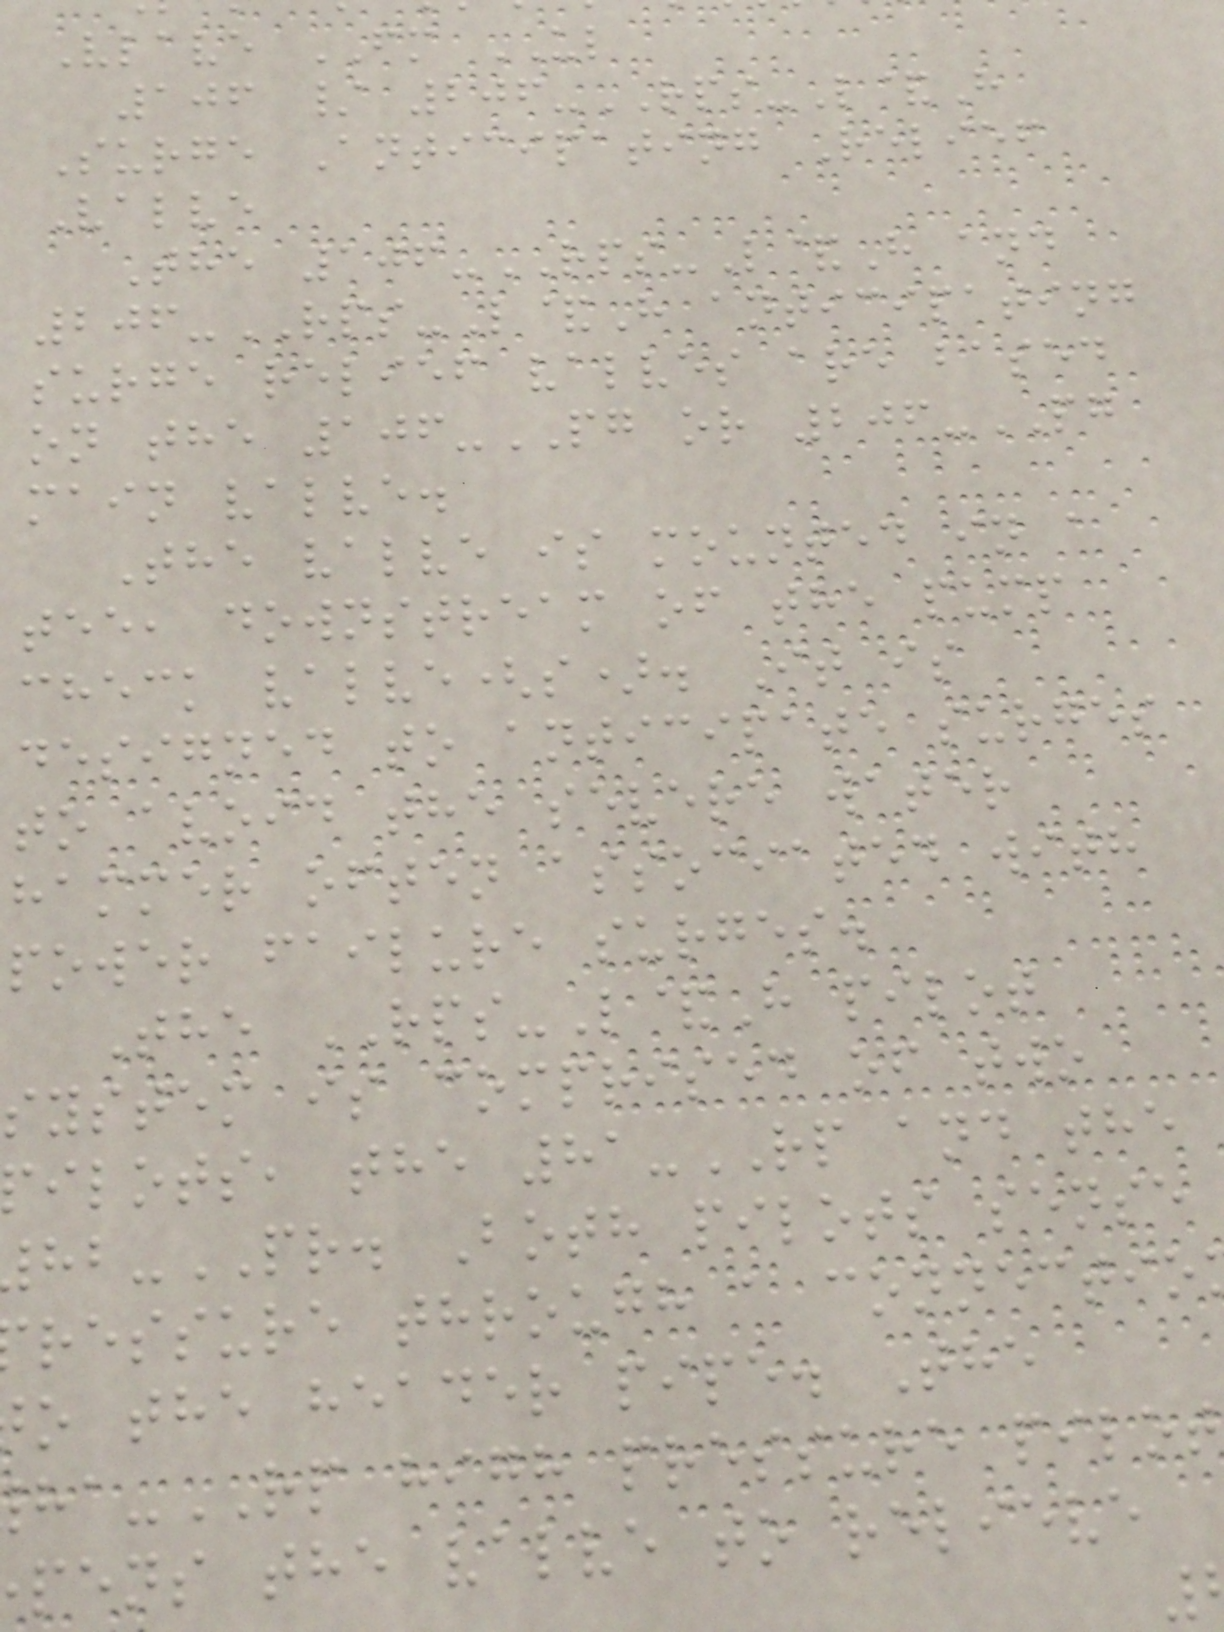Vlave FM UL
106 / 206-RPS-L&H
Surge Anticipating Relief
Valve
The 106-RPS-L&H and
206-RPS-L&H anticipating
surge relief valves are based
on the 106-PG or 206-PG
main valve.
The valve is mounted in a
tee, downstream of the pump
check valve(s). It is
designed to anticipate surges
to avoid the severe water
hammer often associated with
power failure surges.
The RPS-L&H pilot
system is comprised of two
ilots, the 81-RP and the
-PR. Both pilots sense
ressure through a connectio
o the header pipe. The
-RP high pressure pilot
pens the valve to relieve
